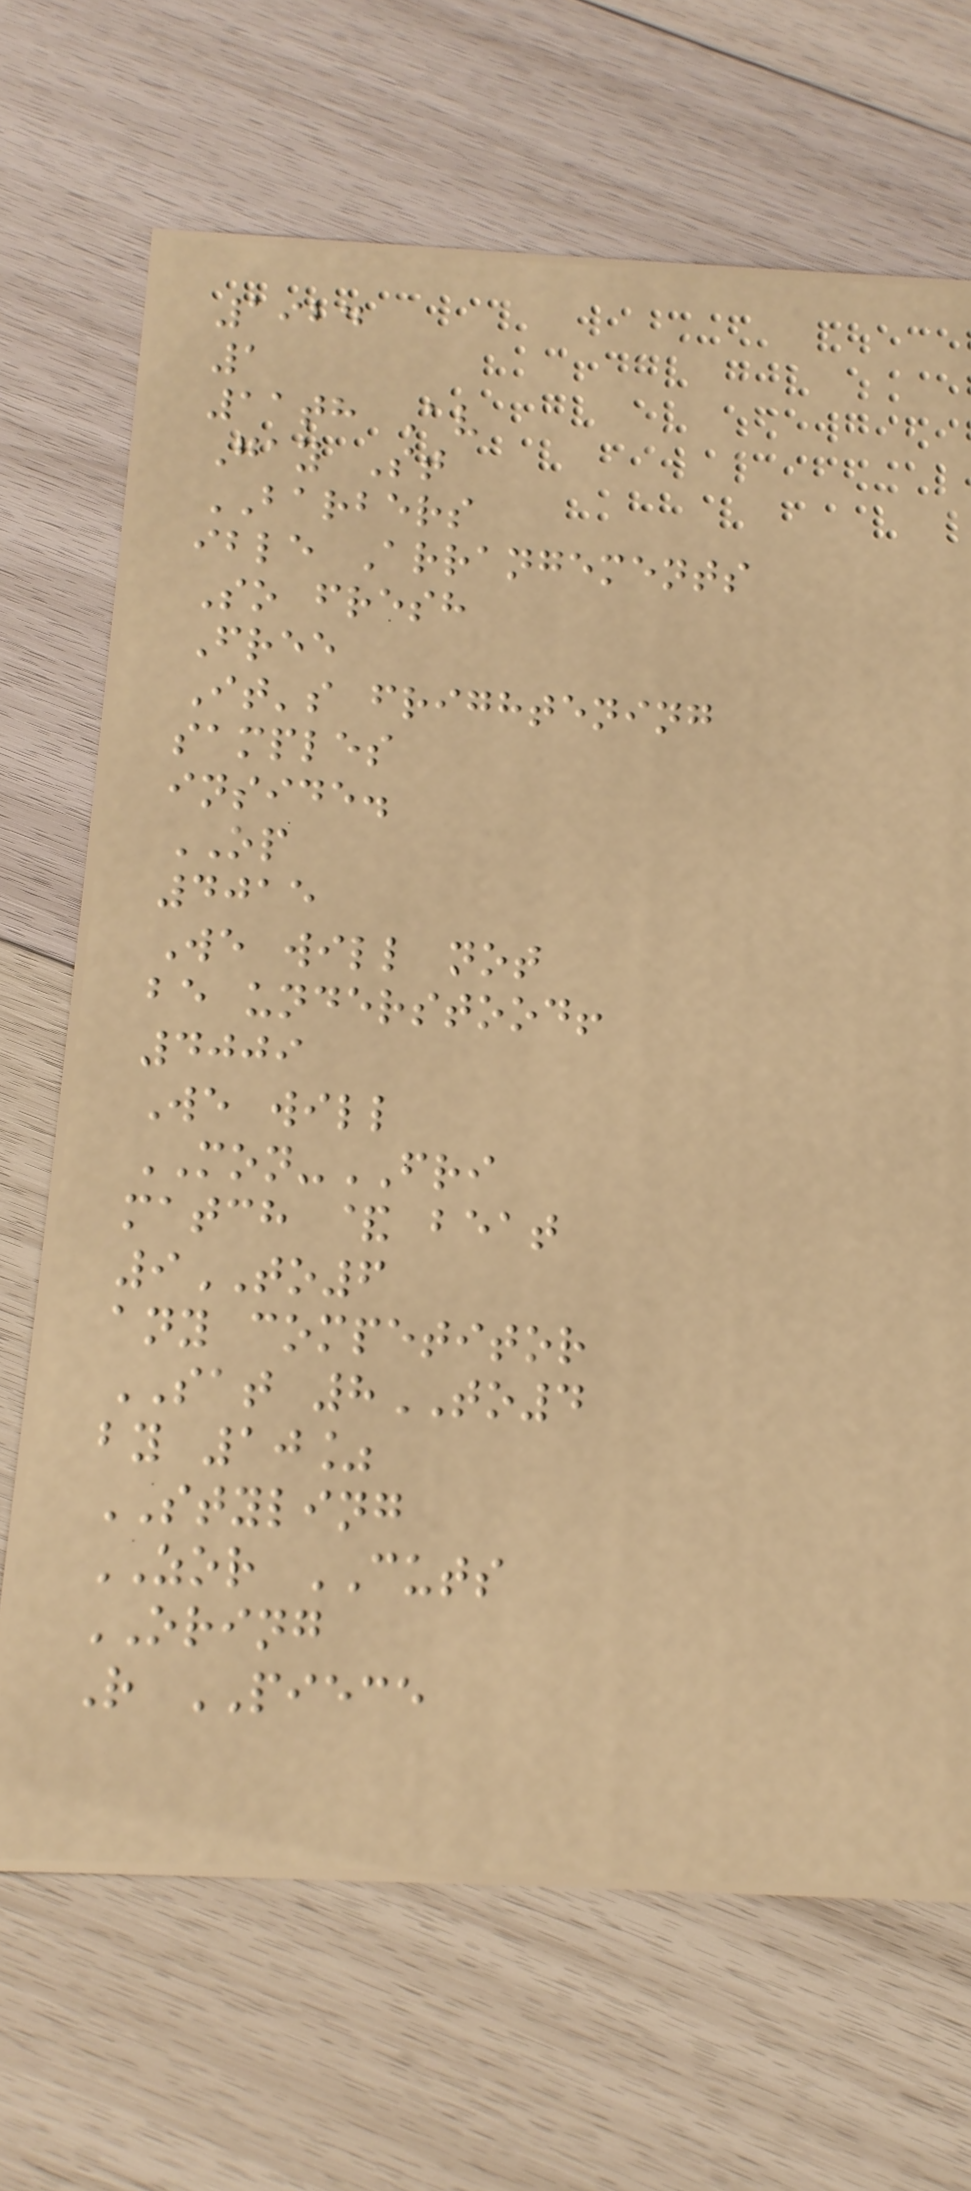1924
1
11th Av
Gay St
BARBERS
ible Arrangements
So fresh
Free
It's frightening
samples
inside.
OP
4015
We will not
be understood!
4009
We will
MON-FRI
match & beat
9TO6
any competitor
SAT 8TO4
by 10%
STYLING
ZOR CUTS
ORING
R PIECE
